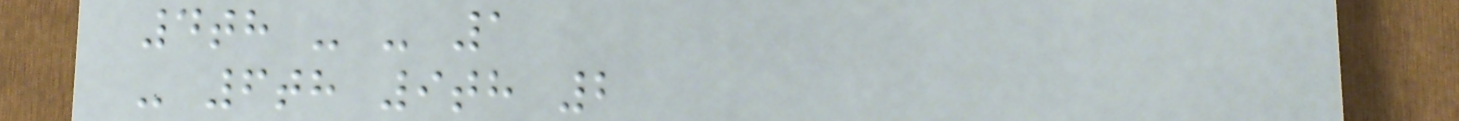4th - - 1
- 6th 9th 2
